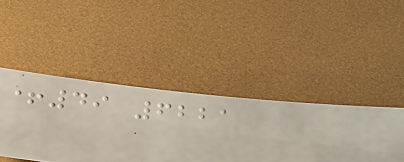+49 6221
